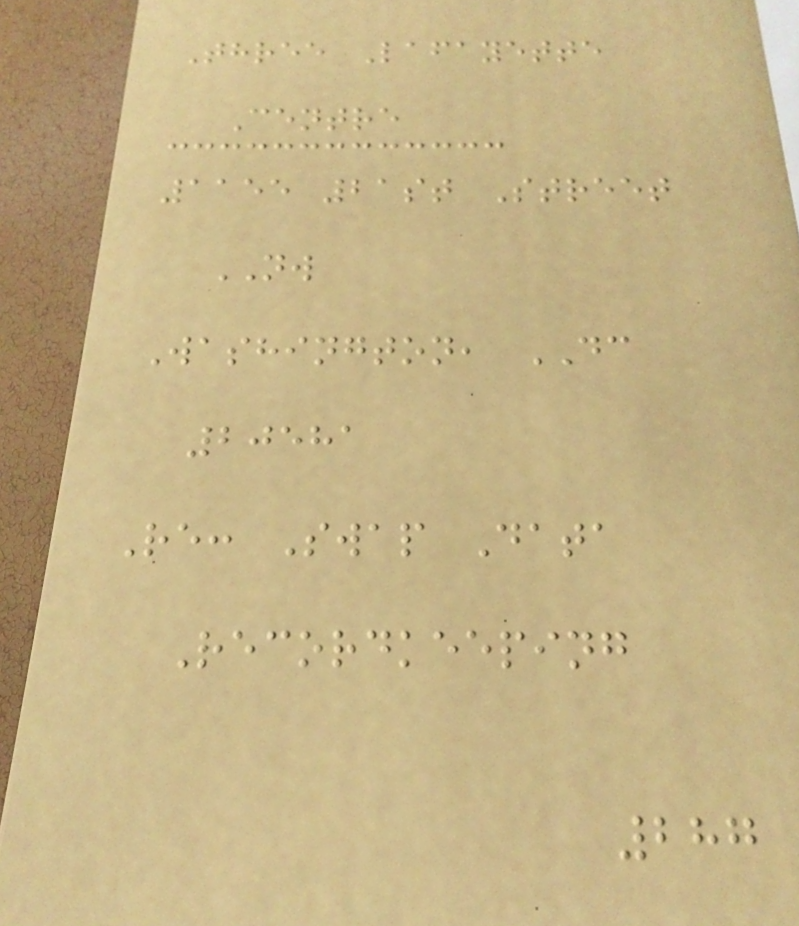Three Lafayette
Centre
1155 21st Street
NW
Washington, DC
20581
Re: Swap Data
Recordkeeping
287
